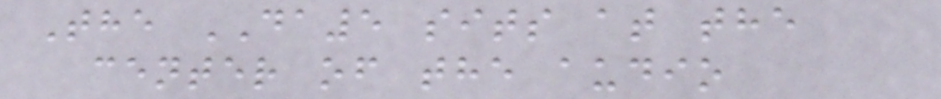The DA5 sits at the
center of the audio
